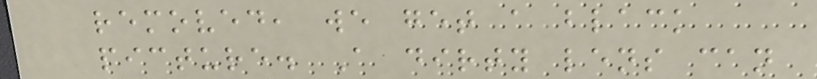removed, we get a black
picture. A dirty lens can
